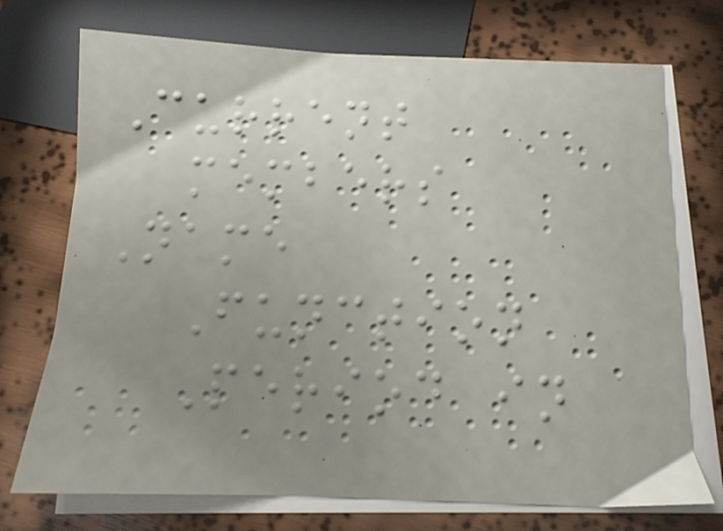Current
members
Name
Function
Period in
